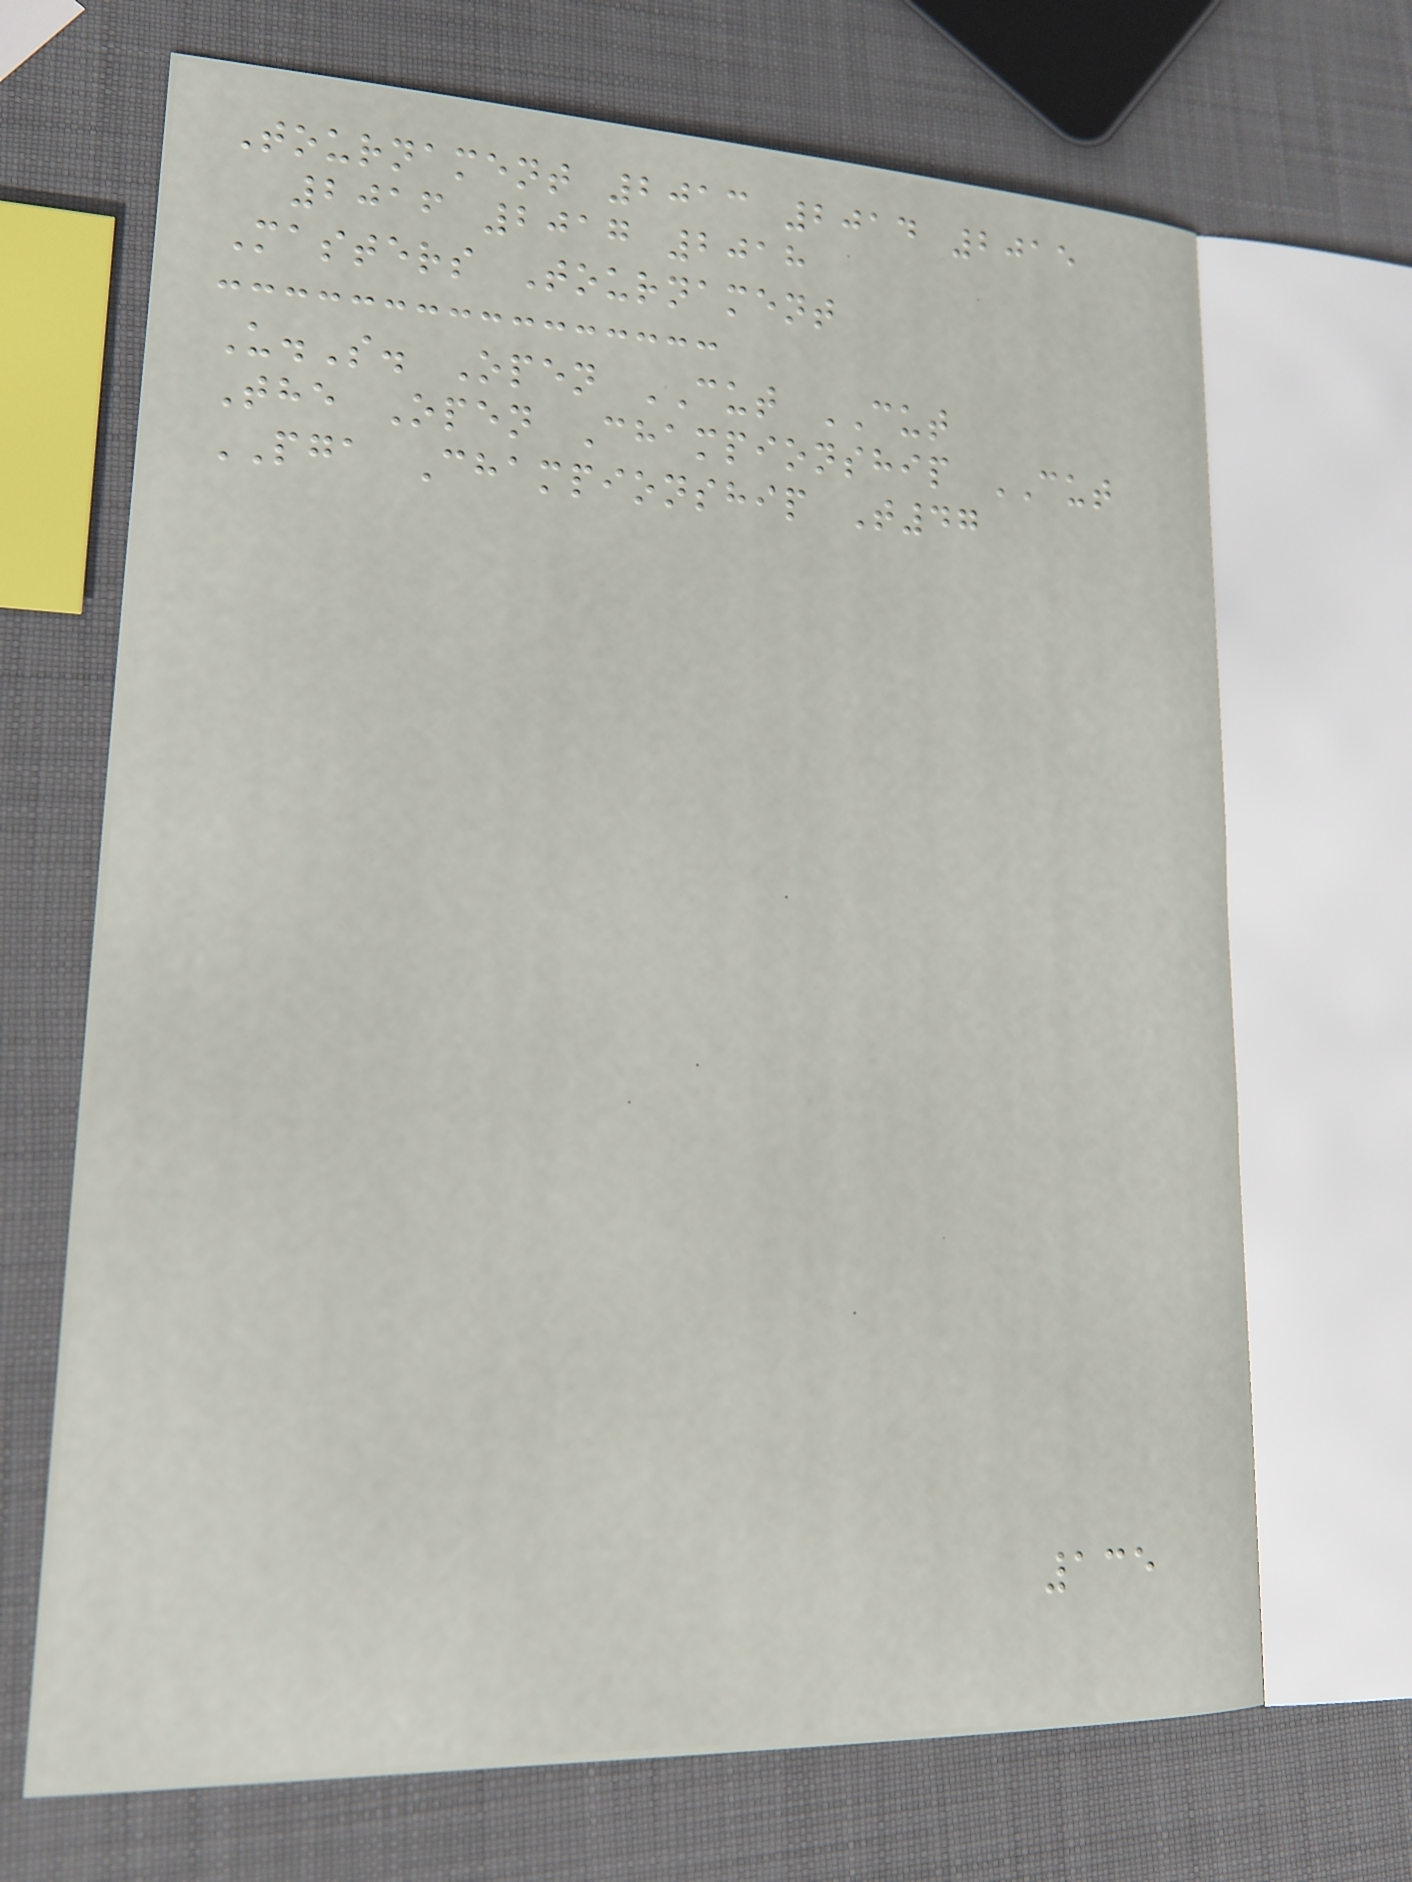Tournament 2013 2014 2015
2016 2017 2018
Masters Tournament
U.S. Open CUT CUT
The Open Championship CUT
PGA Championship T47
135
